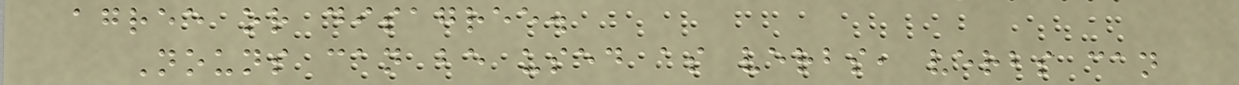agree or disagree.
Nouns can be used as verbs, verbs can
